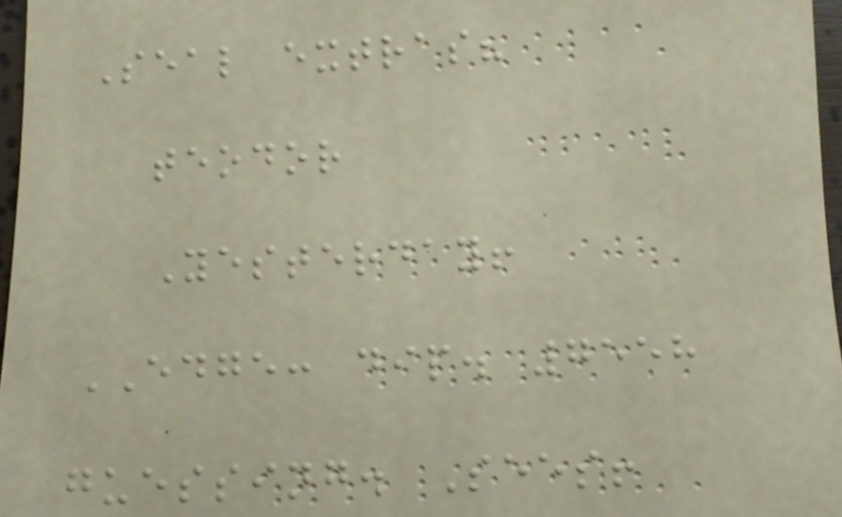Seal extras?
teodor
Yesterday!
EDGE: dip. 7558
guessing. Sees!
